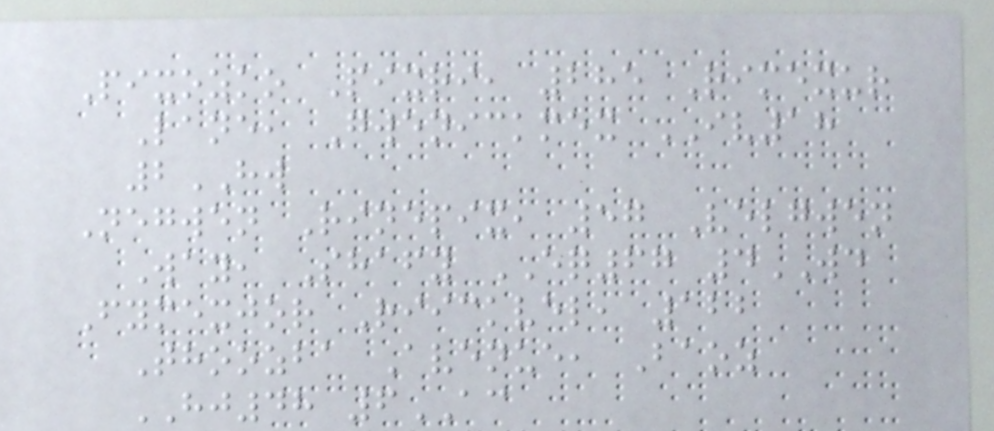Pixozko Pixri, 285 Rimexur
Lane, Gwenickmex IV18
2HW
Negwen Rinepix, 57 Velgwen
Way, Shafy EQ67 4WD
Fymexjor Riickvel, 122
Thoozba Avenue, Baoz
HJ48 6AC
